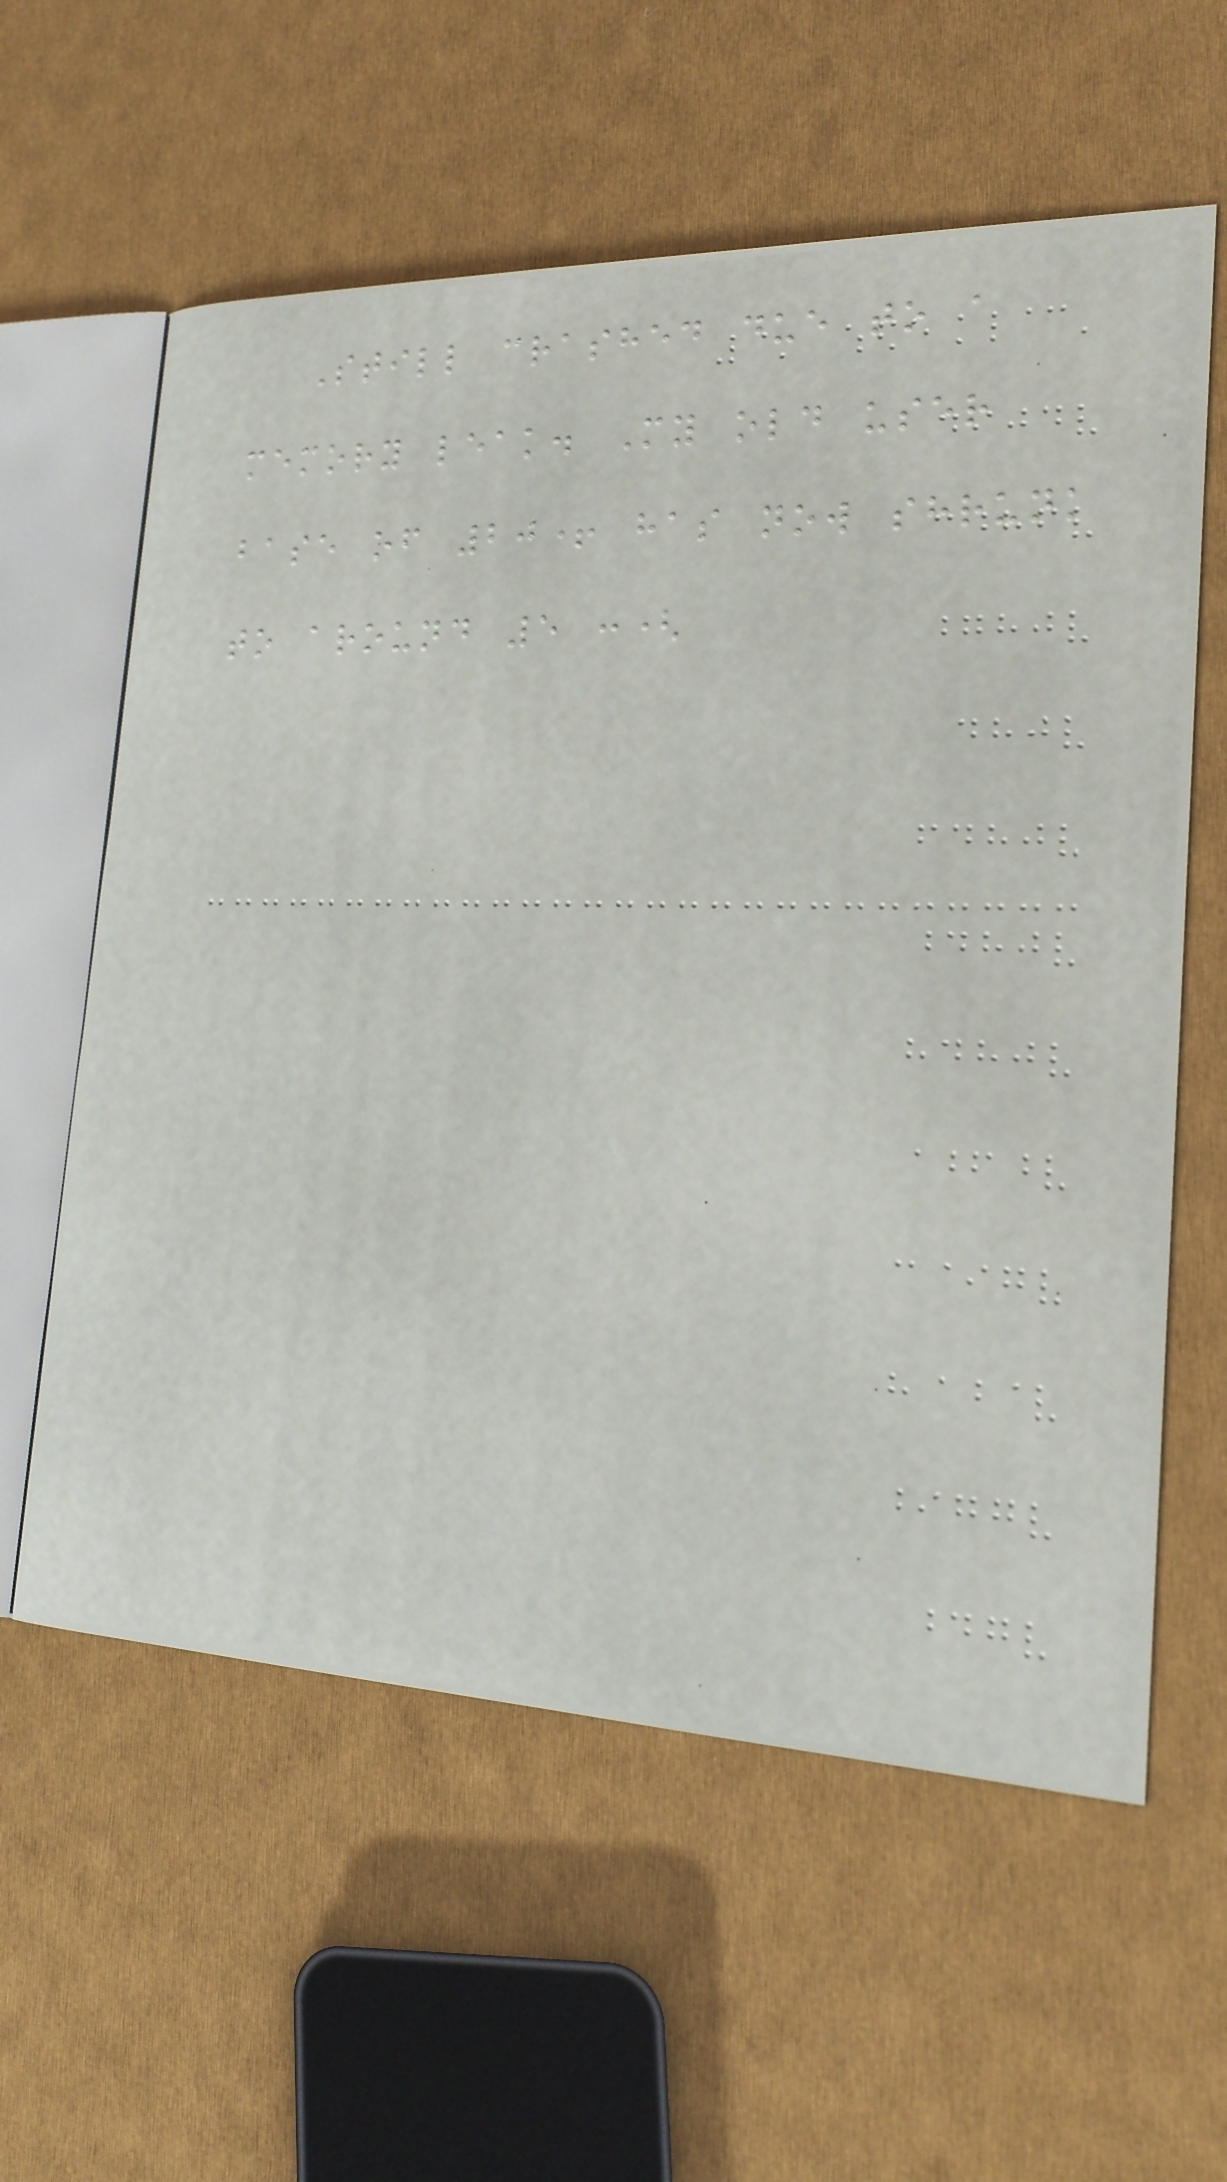Still crashed due to a
memory leak. My old user
base of 20+ has now shrunk
to around 5 :(
